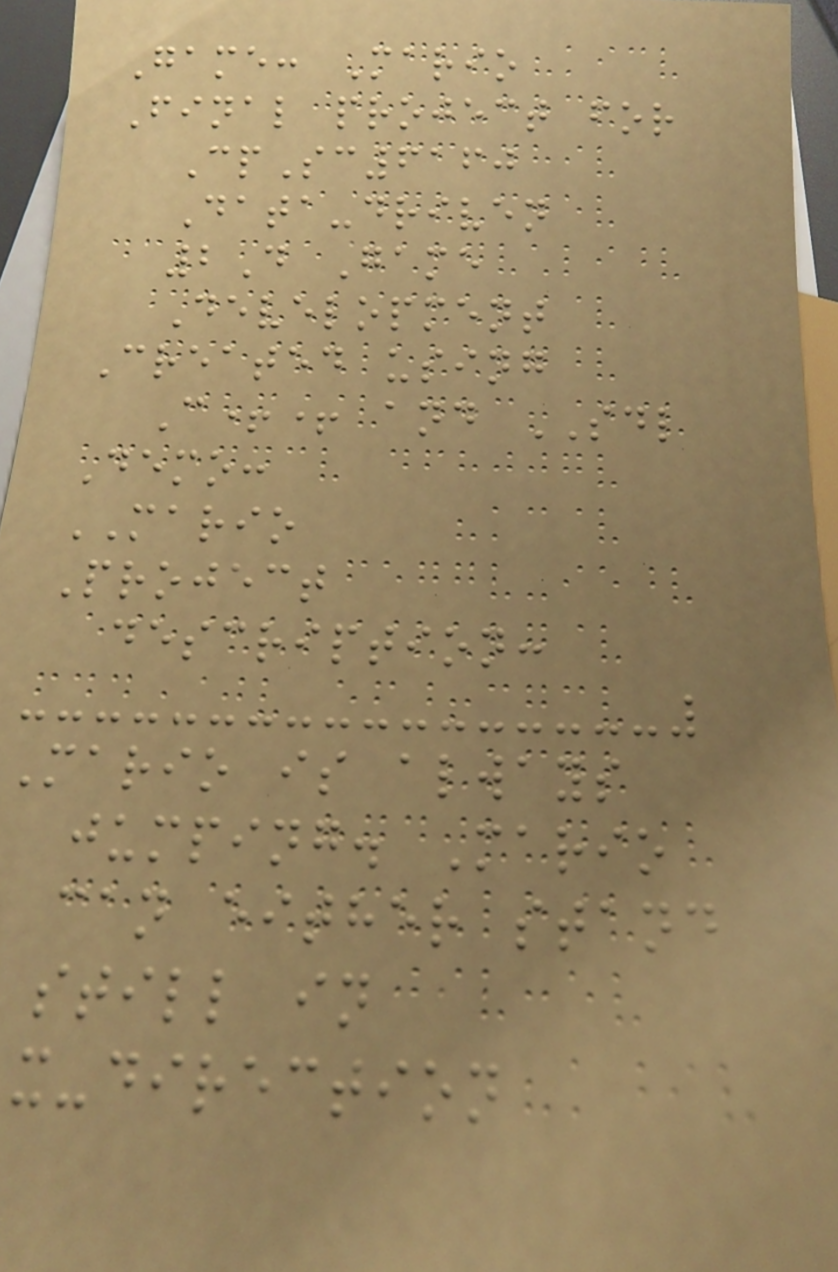Game: Mario
Final project for
CpSc6160
Data-driven
2D Game
Development
Created using
C++ and SDL
Demo:
MARIO
Project
description:
Mario is always
jumping. Mario
can either stand
still in
x-direction
